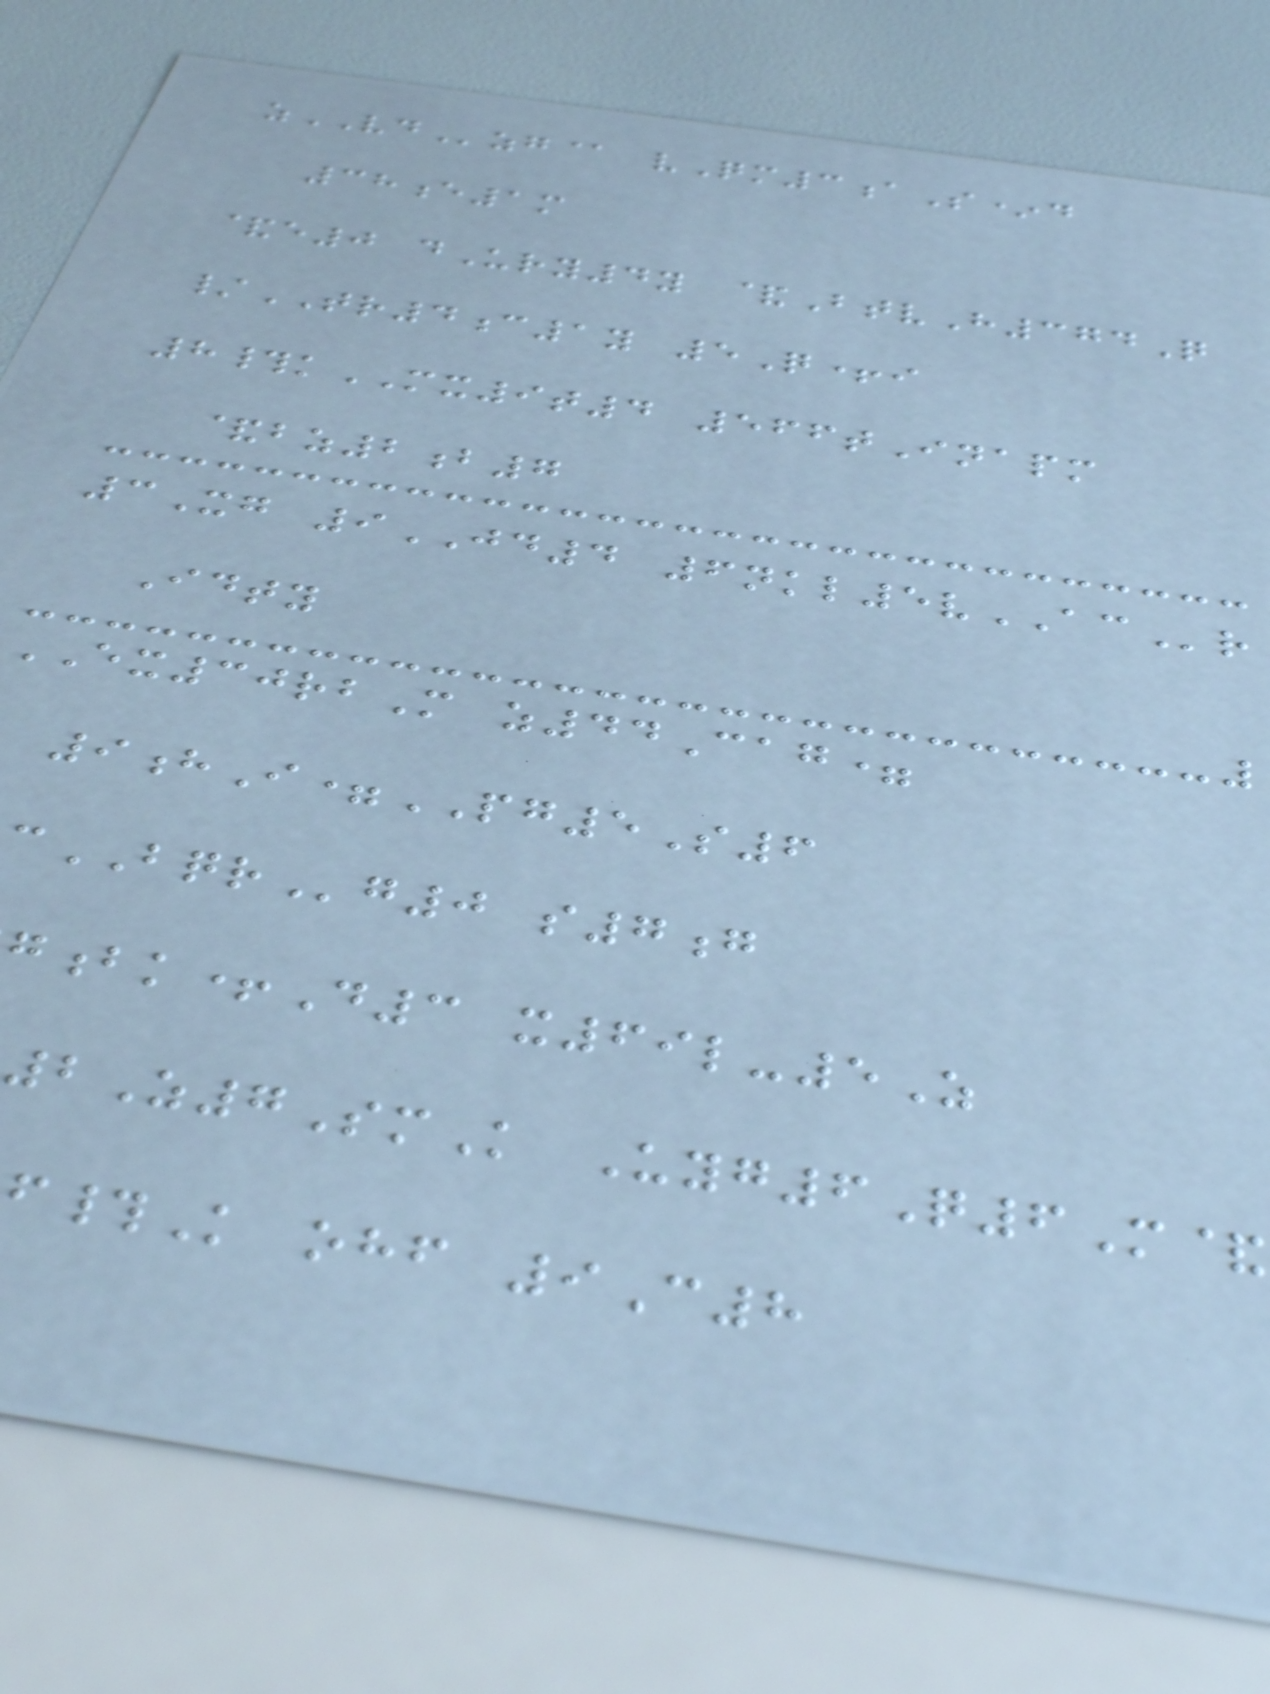zVDzg@ vQm3aS*d
38e1m
&e0 dUry4y &BtvH374Q
/TR4c1y 5Q+i
8#kMX9t4 566tInapm
&bz2b7
3Xg 9JD4 6nkl5vACr
Idty
EX30rbM z44Cag=
9hI=PG5S6
BQRg0 s7g
bk+D3 x69l-5Z
2Z7SmK Uyg6Q6M&
#K ohf 9C8
